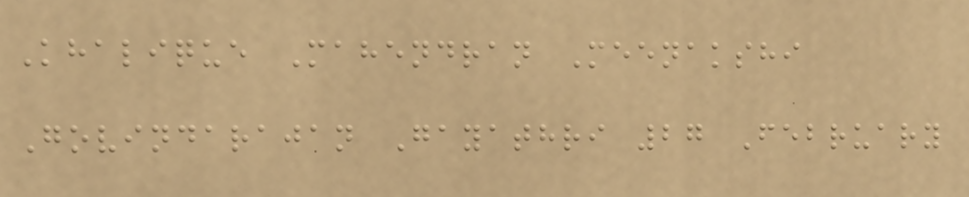Khalique Mahendran Meenakshi
Govindarajan Gayathri 27 February
